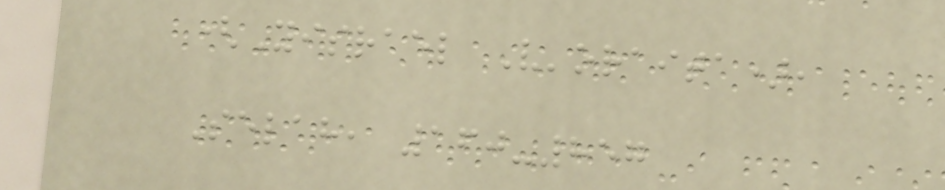(Yisrael V'oraita),
Selah, 160-857
